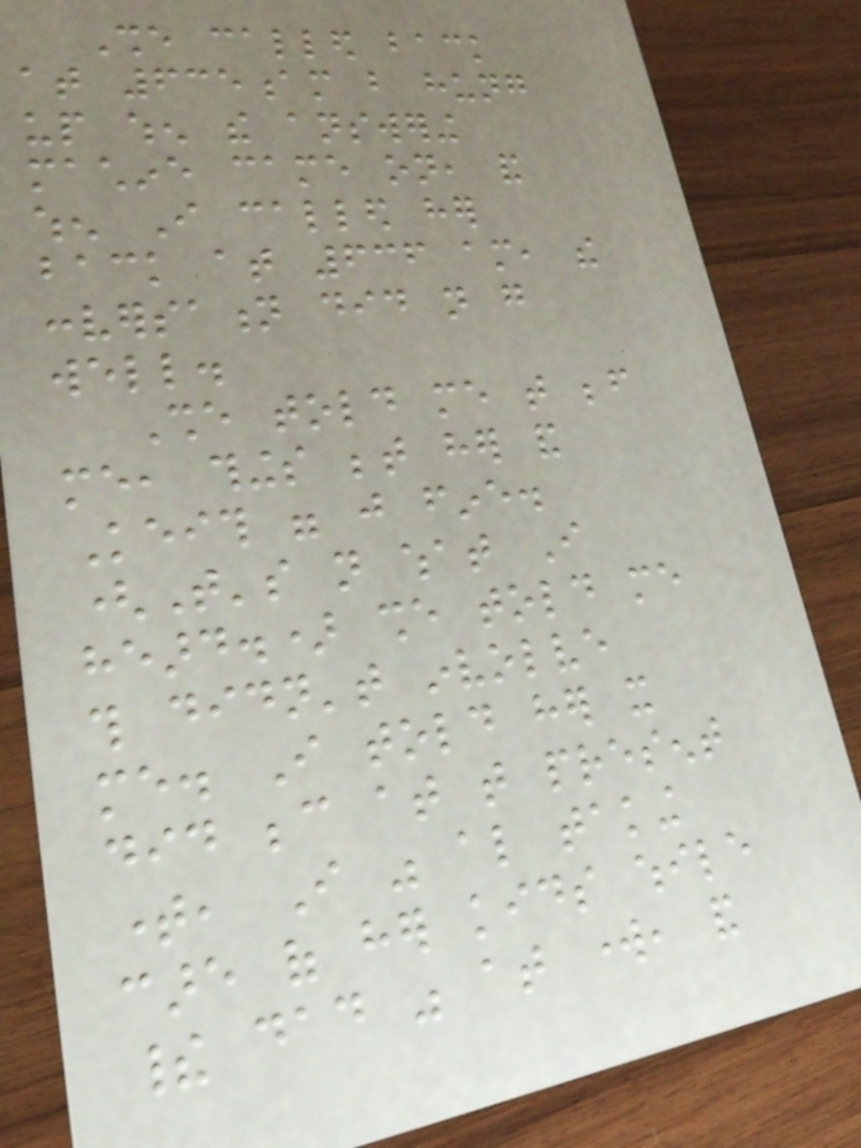She called back
at 635am but hung
up when the answering
machine came on, and
when I called her
back at 636 am, the
conversation did not go
well.
She told me that before
me, things between her and
Keith were just fine.
(That's not what I
heard.) she told me
this didn't involve
me. I told her it
did because at that present
time, I was also taking
care of her kids while
their dad was at work, and
